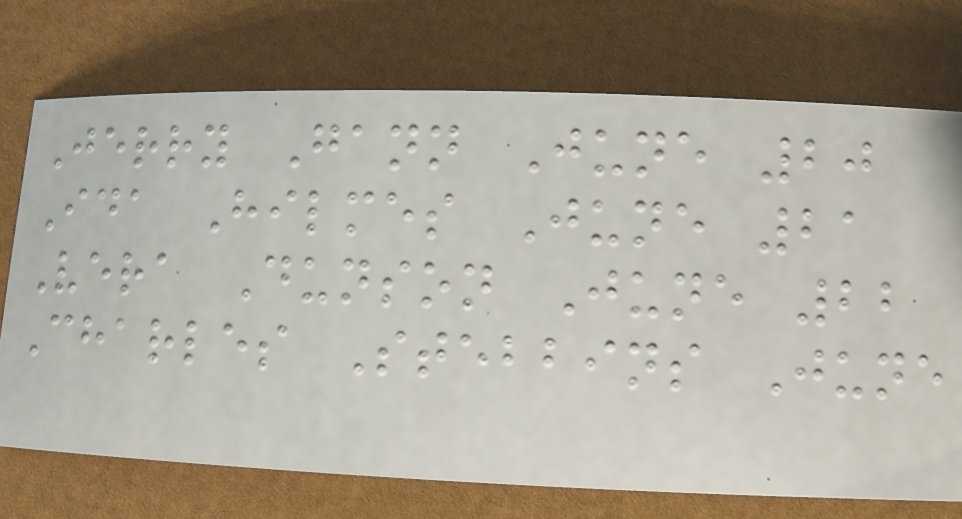Jerry Gann June 20
Ida Hilmes June 21
Vera Dunson June 22
Charles Stebbins June
